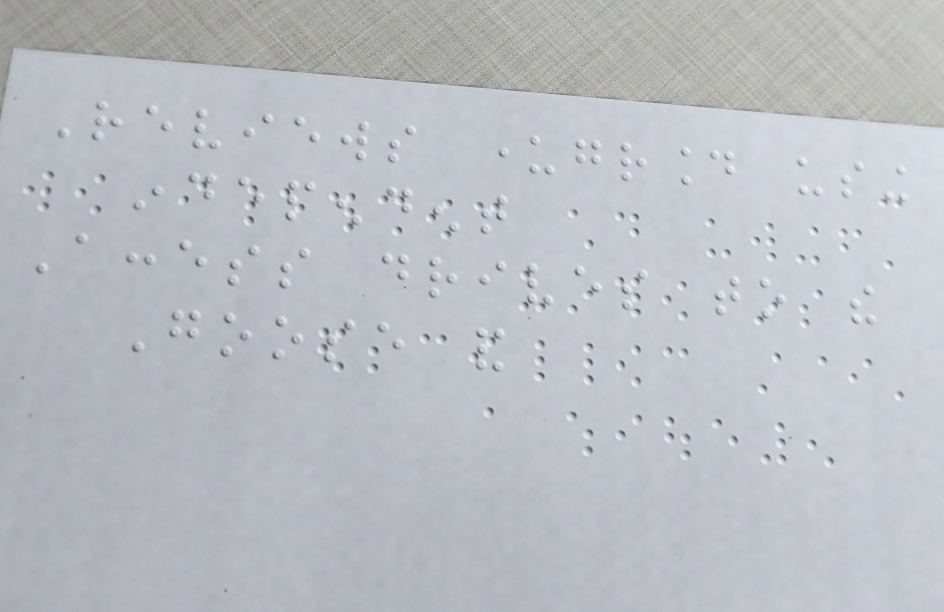Reviews underground using
independent
Access drives to the
Goose and
